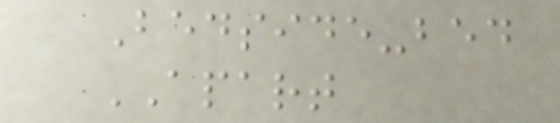Bedside-bed
APART
